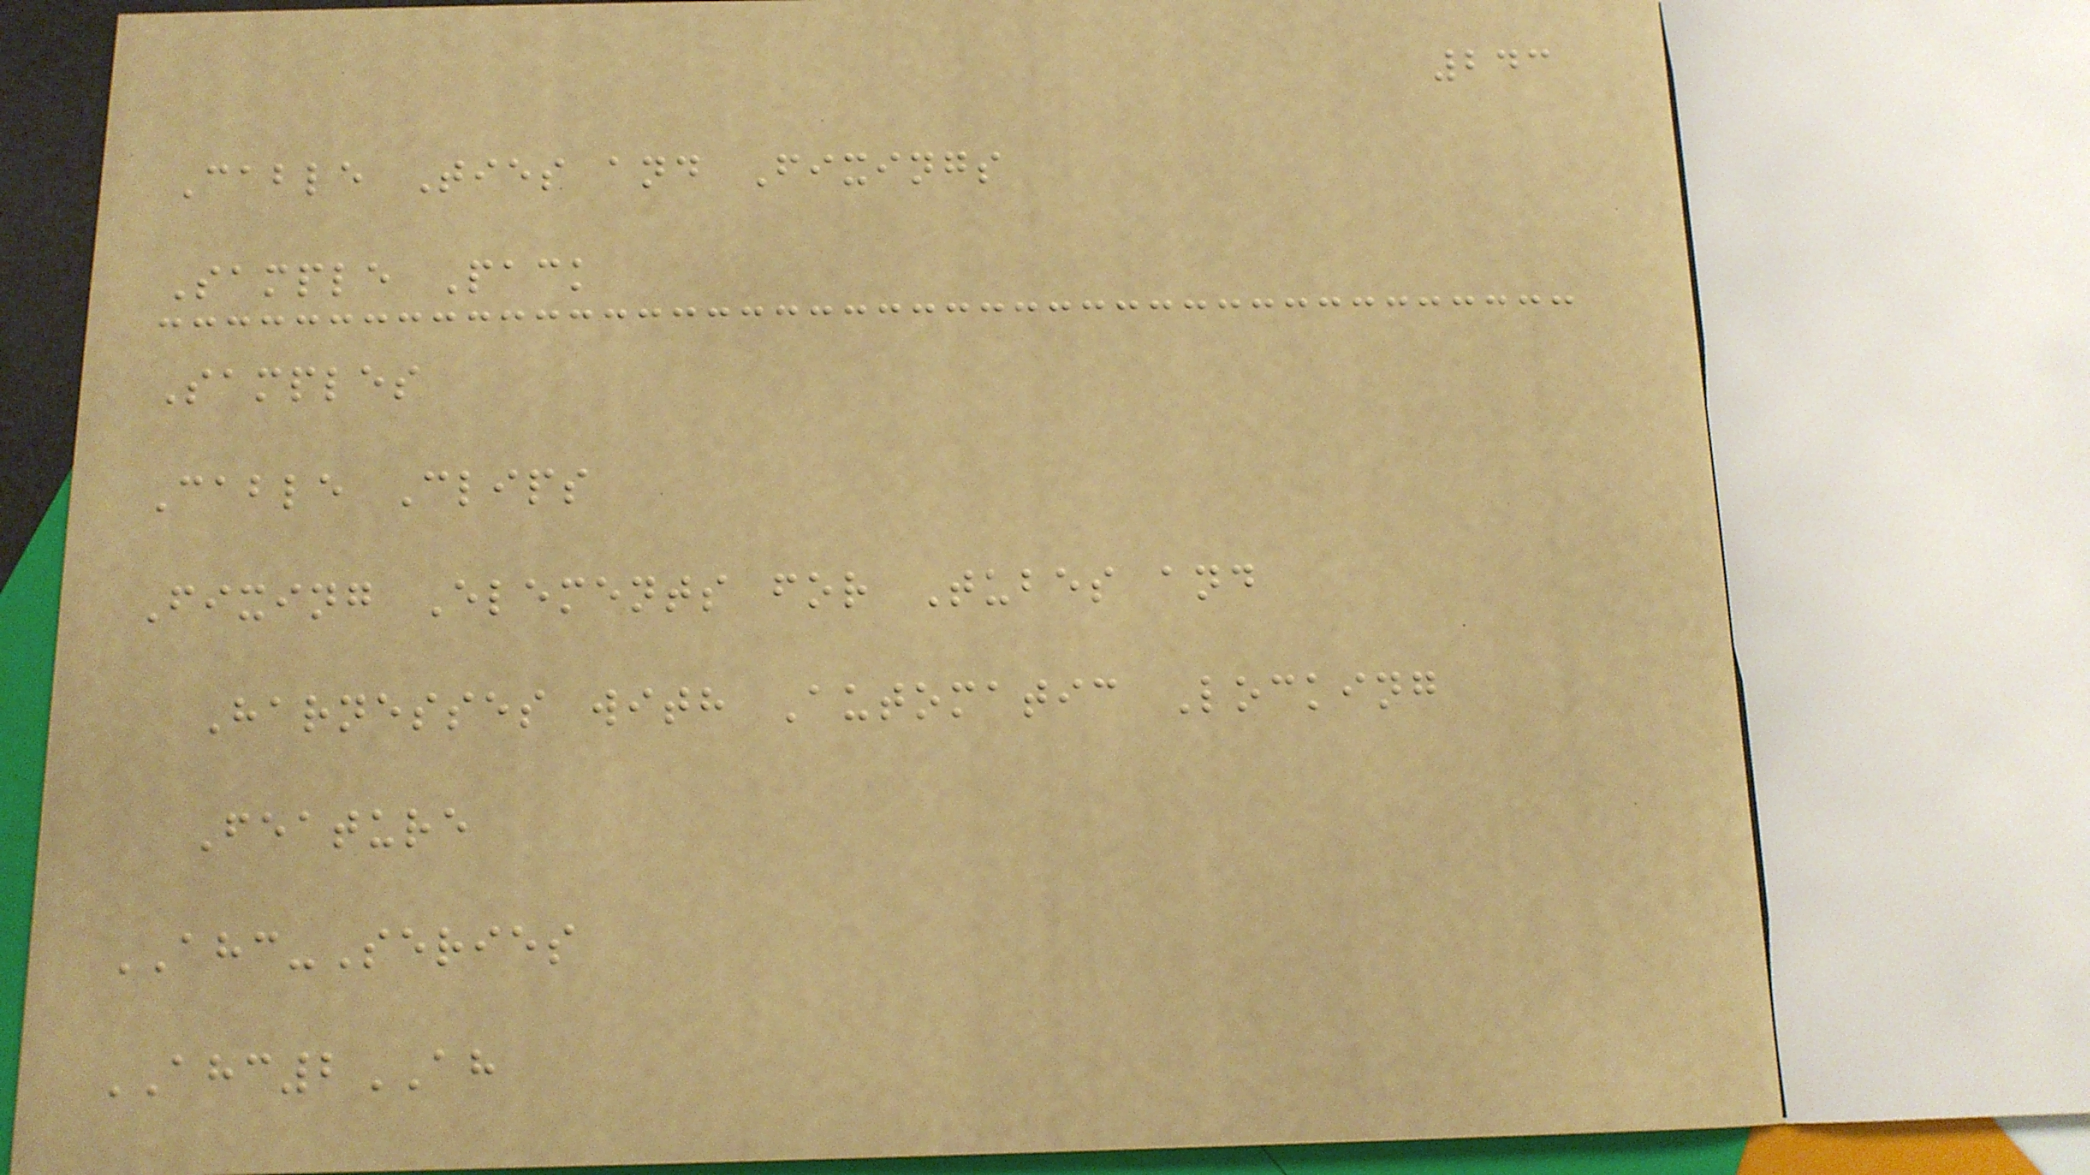243
Cable Ties and Fixings
Sample Pack
Samples
Cable Clips
Fixing Elements for Tubes and
Harnesses with Automatic Locking
Feature
AHC-Series
AHC2AH
